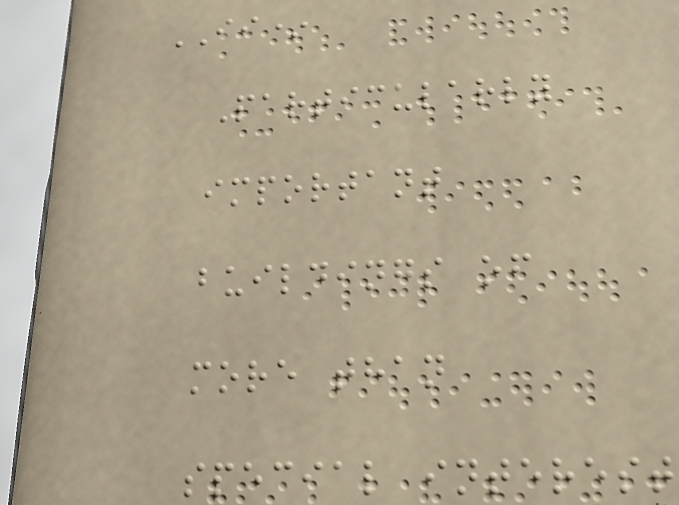II*
Particularly
important
buildings of
more than
special interest
